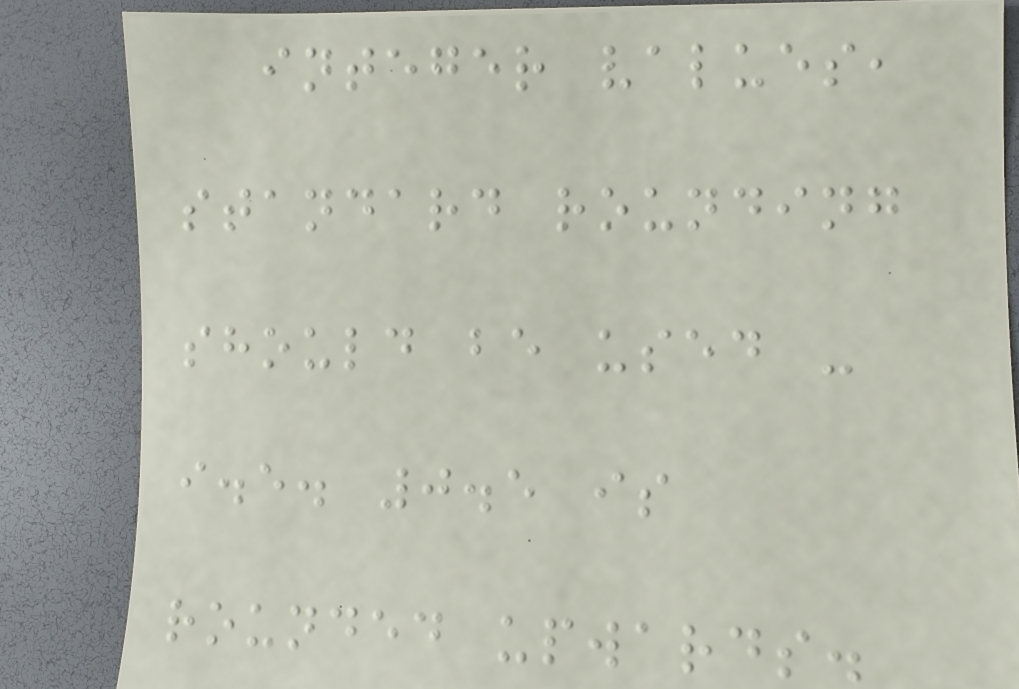integer values,
standard rounding
should be used -
i.e. 0.5 is
rounded upwards.
